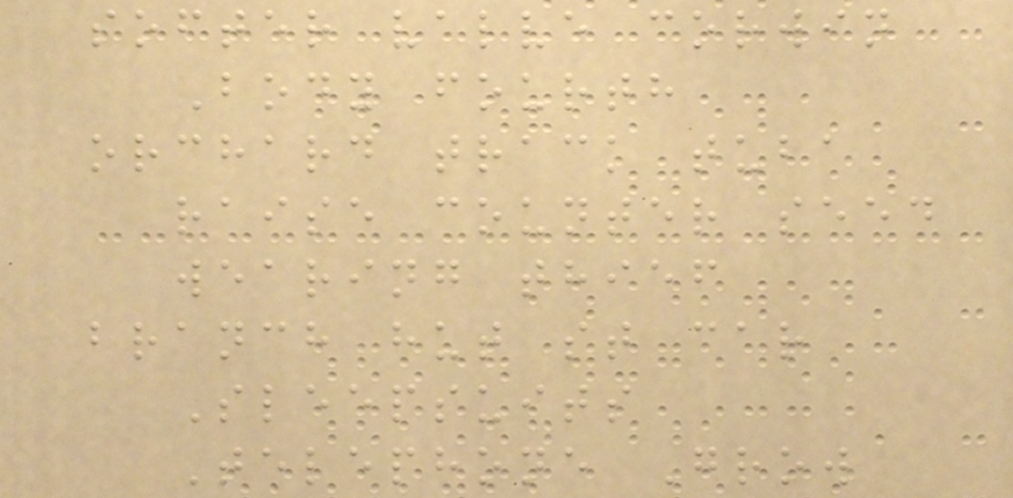softer valve corwin
Body fourth
orchard track tuba
raise counter seed
wearing thief
branch hut st car
Sleepsuits
Telephone Grow
